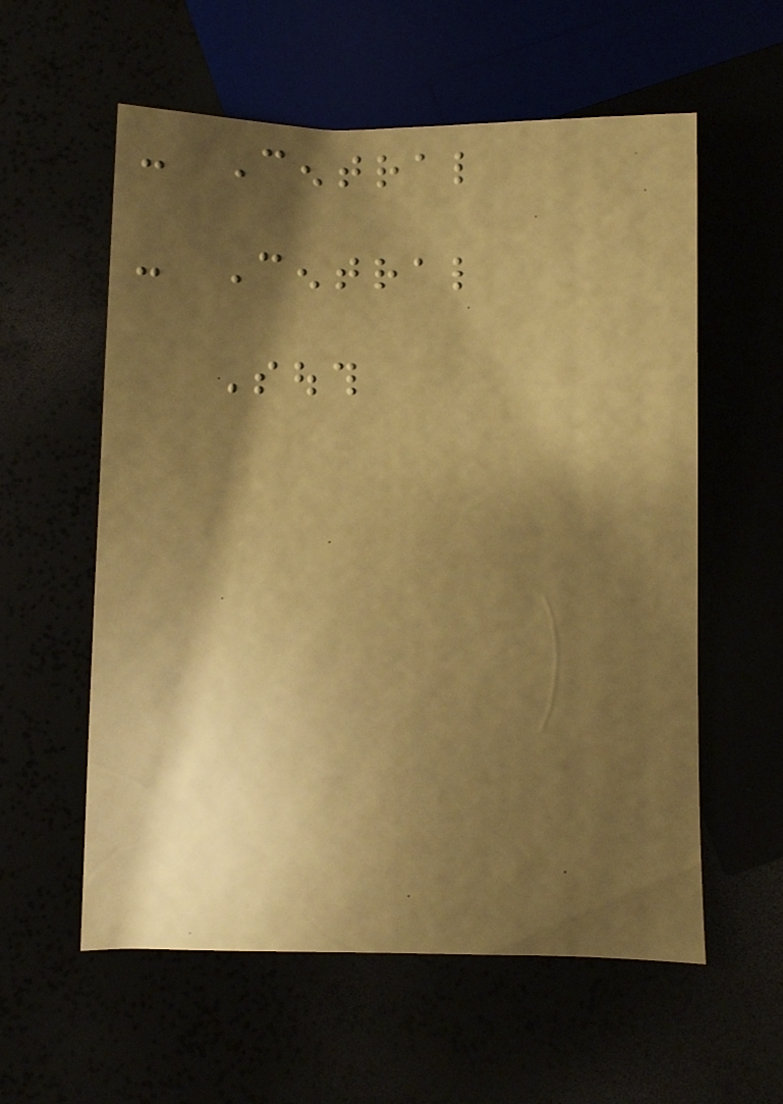- Central
- Central
South
